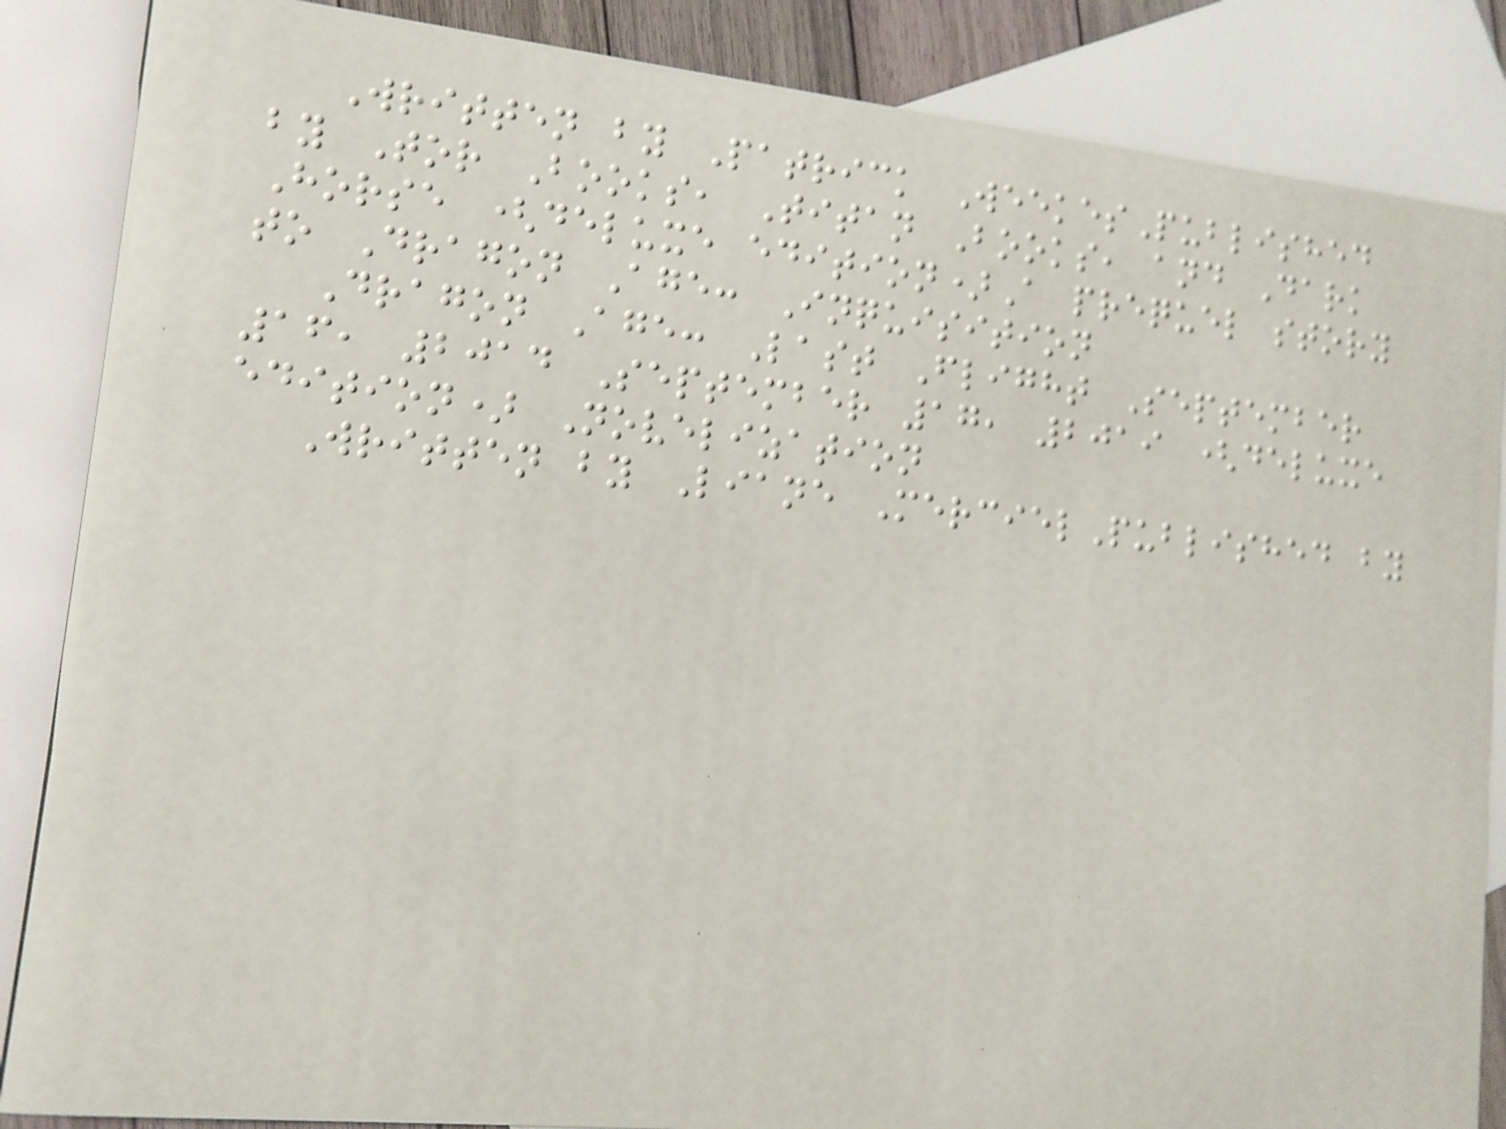Written by Patrick WeekesPublished
by Tor Books, Titan Books, and Dark
Horse (deluxe edition)A prequel story
to Dragon Age: Inquisition
Dragon Age: Last Flight September
16, 2014 September 17, 2019 (deluxe
edition) Novelization
Written by Liane MercielPublished by
